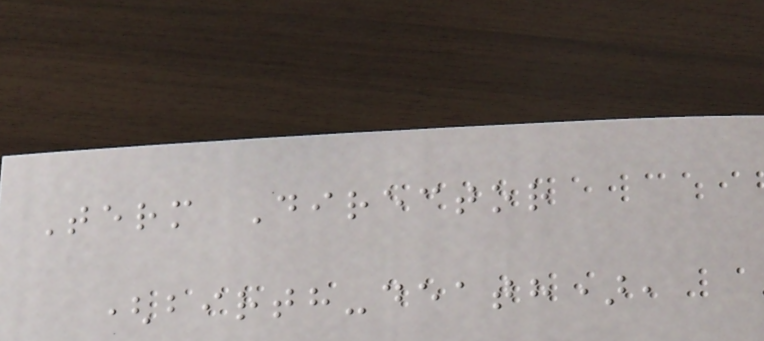Term Director
(birth-death),
